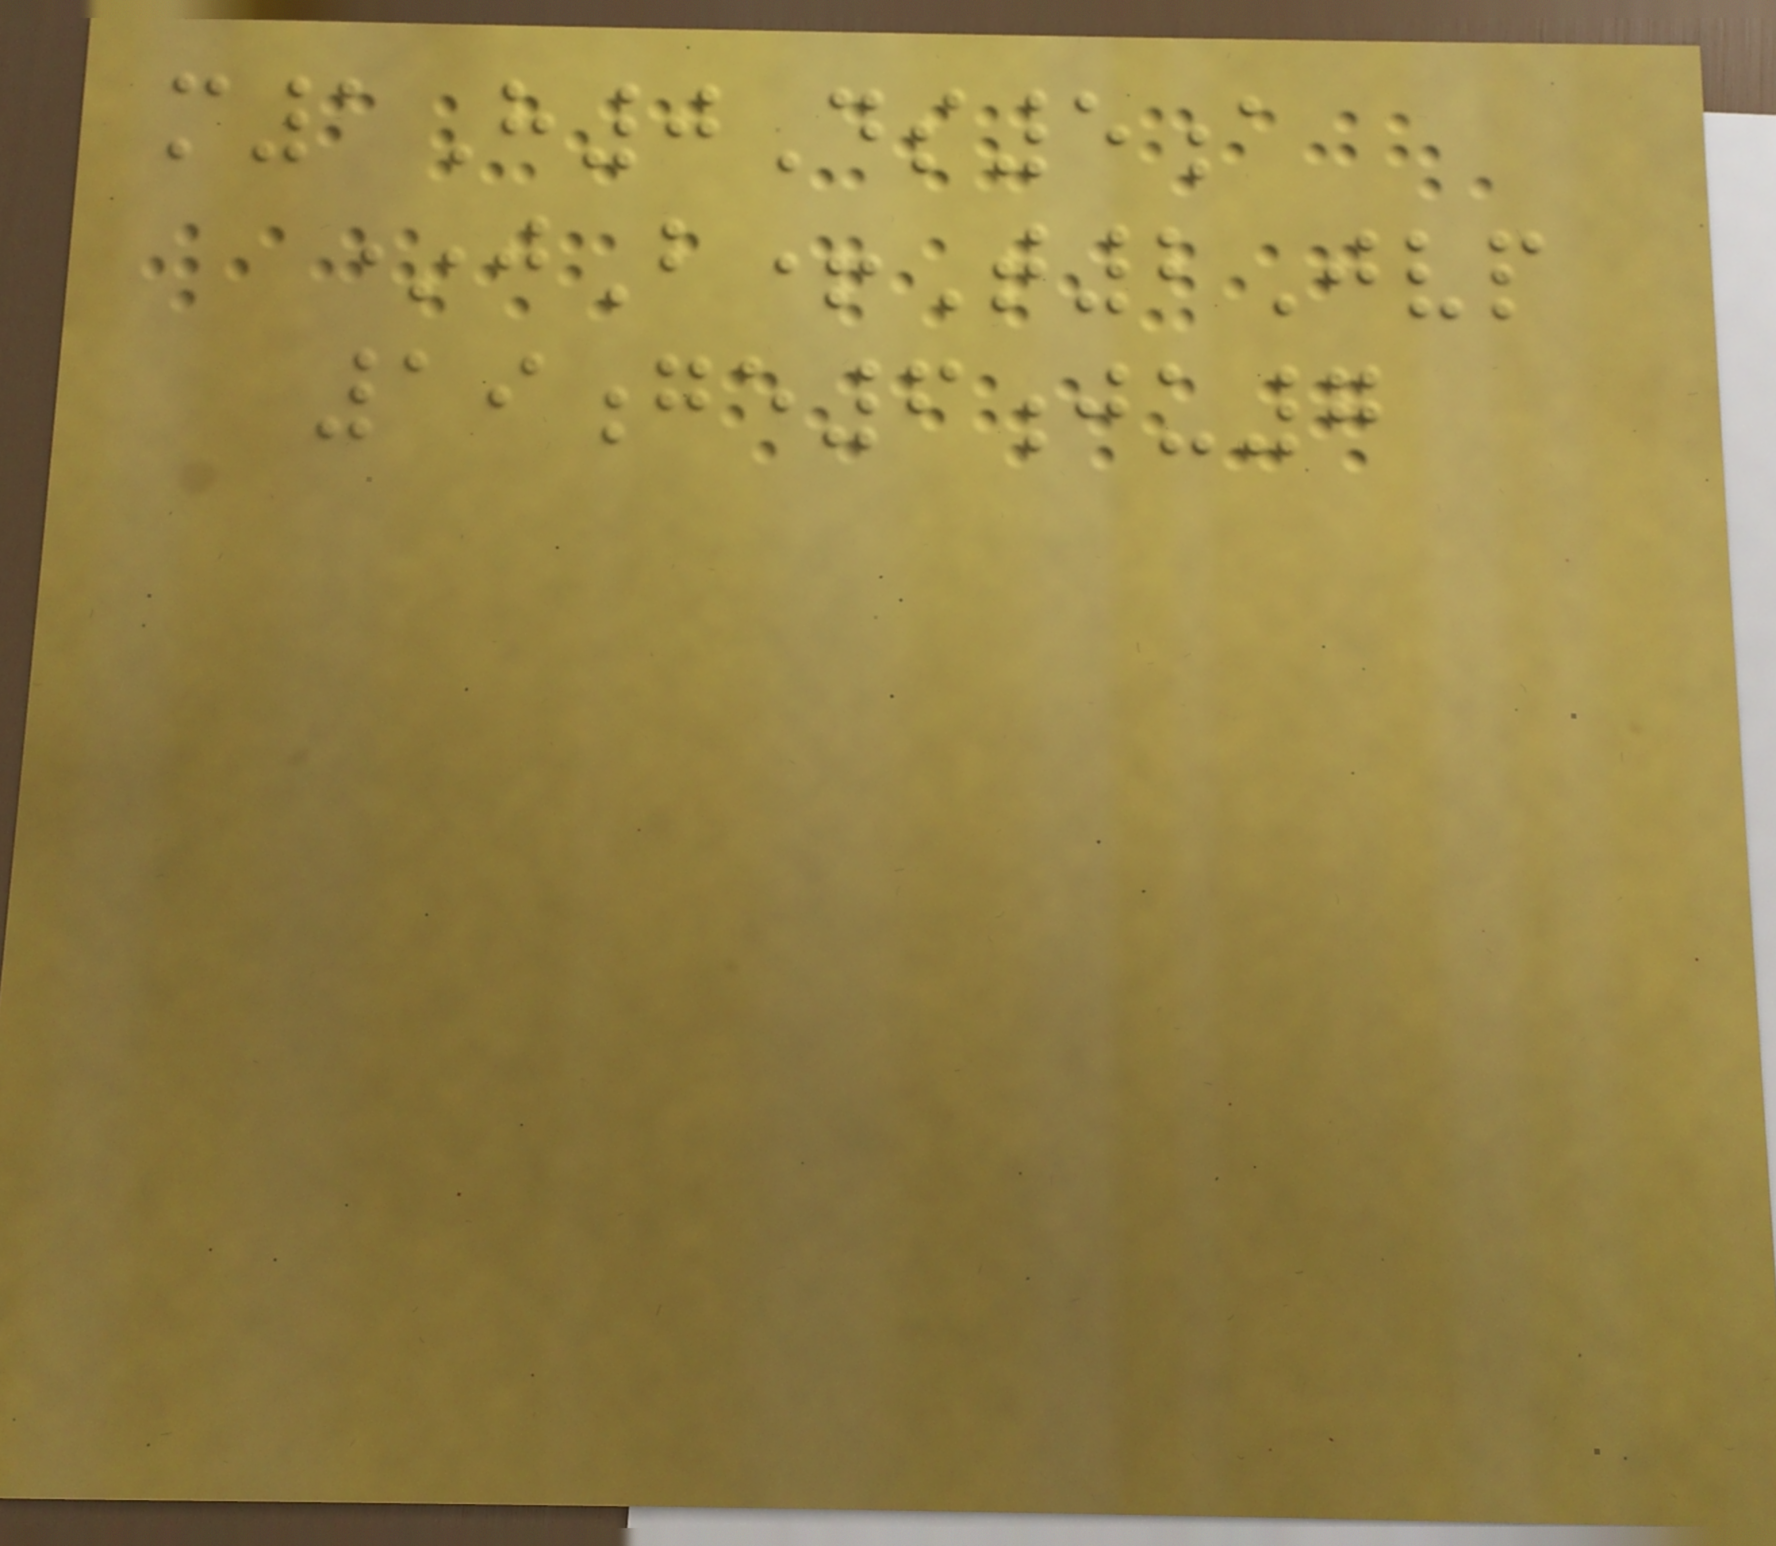m1H0Ds5a
*jB+T2Jvp
19ge6ju7
